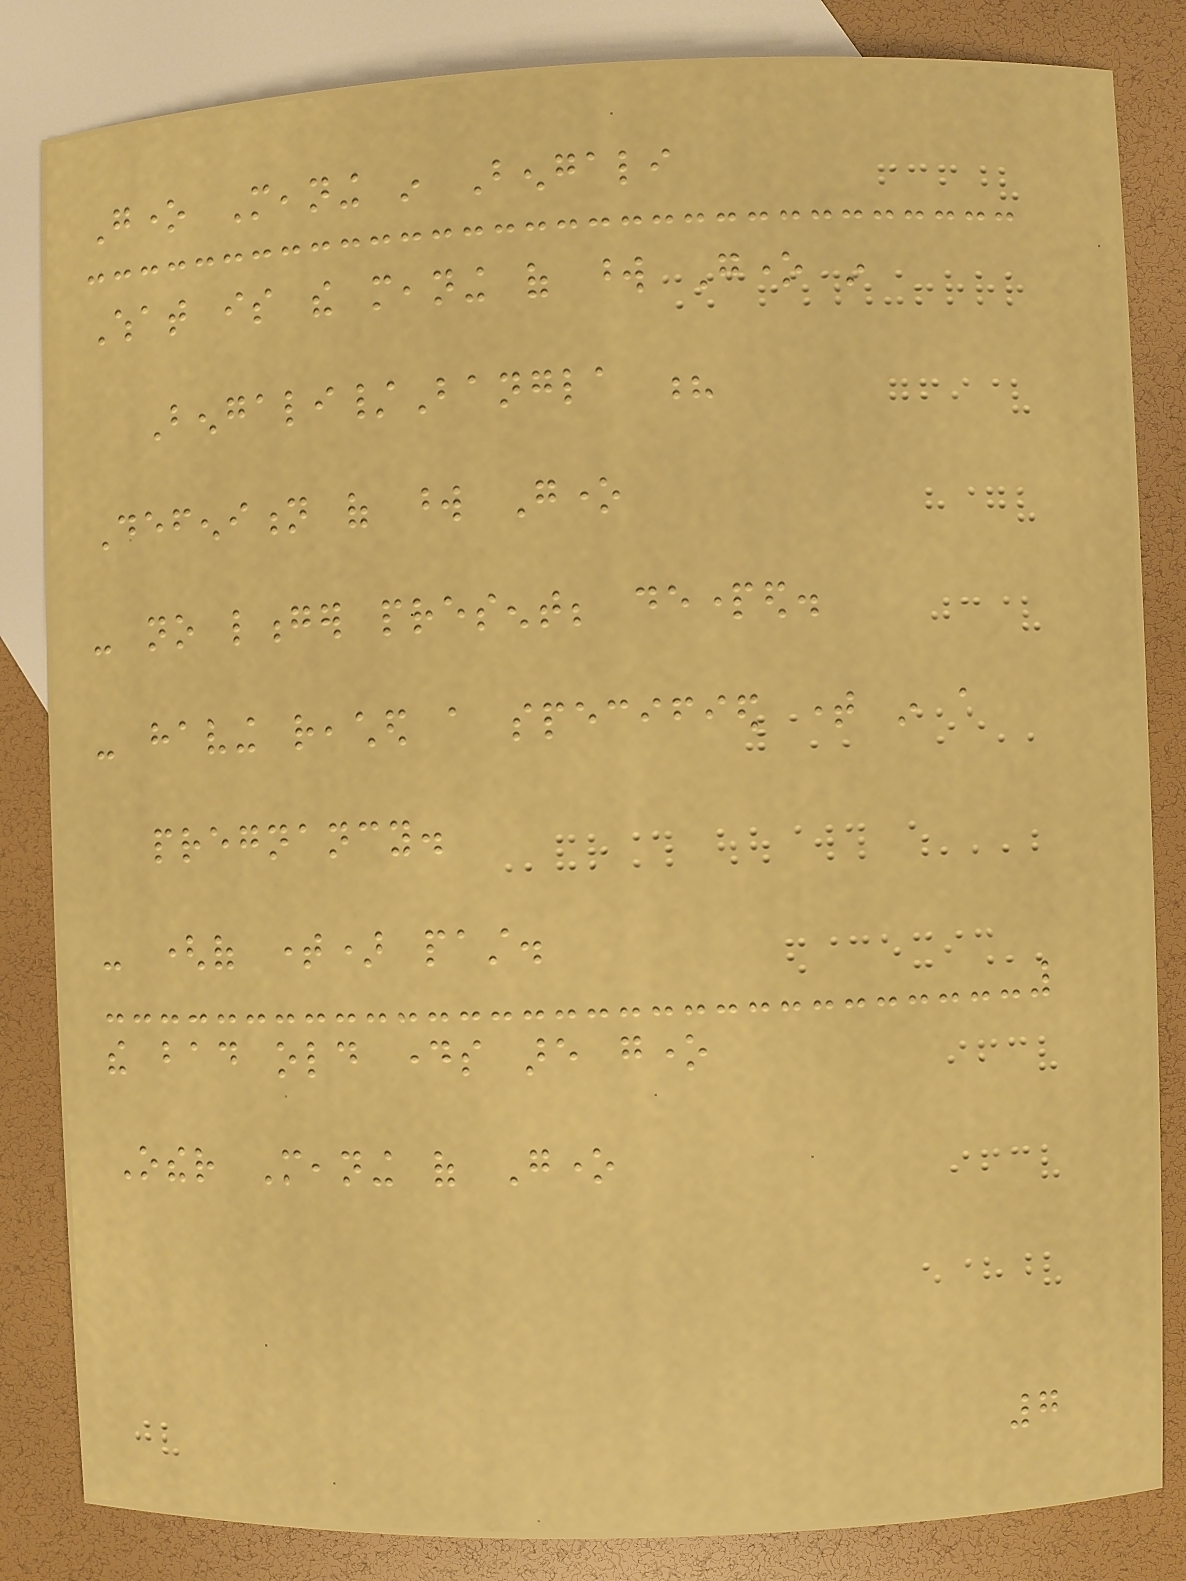Gone Meaning in Bengali
What is the meaning of word Gone in
Bengali/Bangla ?
Defenition of word Gone
- no longer present; departed.
- having reached a specified time in a
pregnancy.
- (of time) past.
the bad old days are gone
Other Meaning of Gone
7
